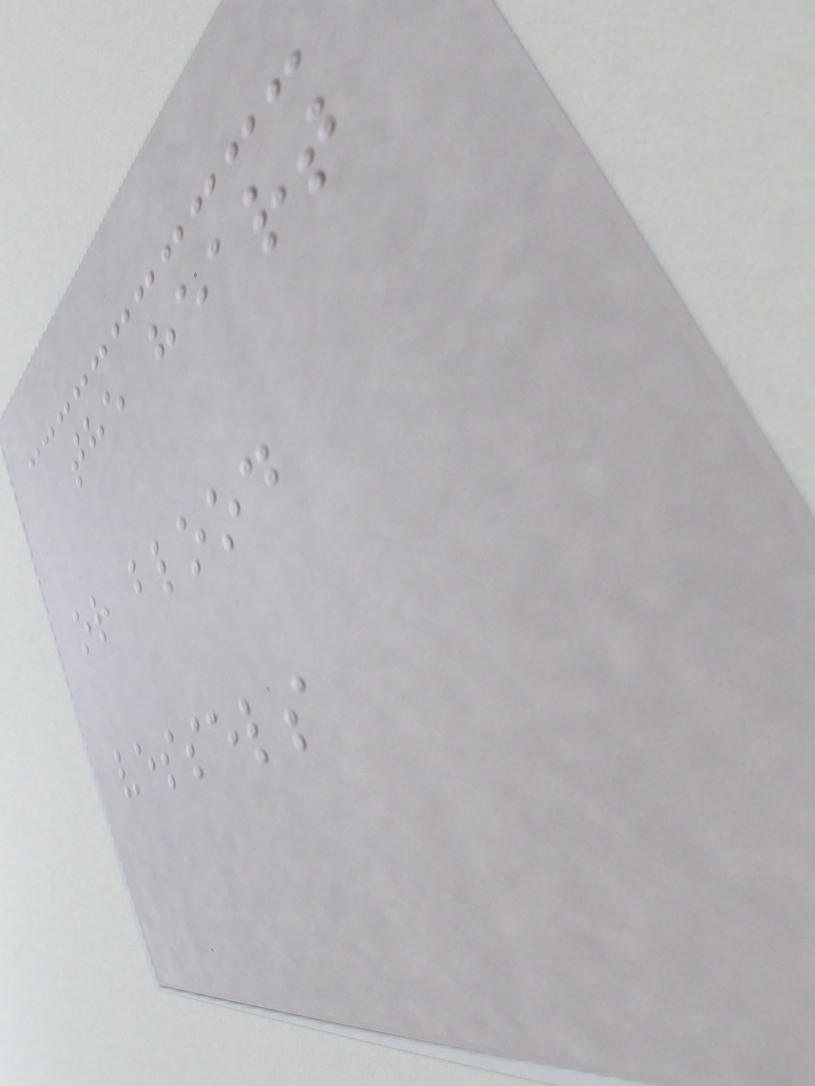the heart
or blood
vessels
